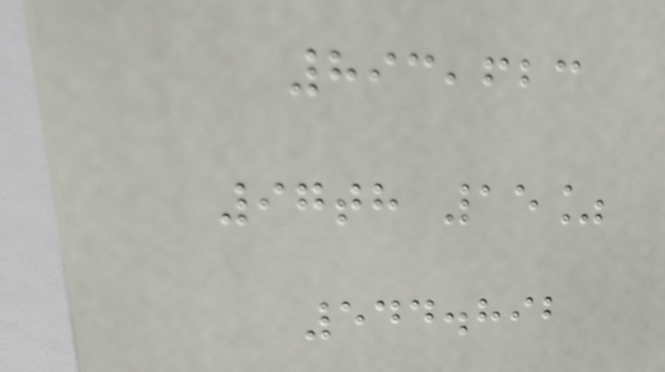893,623
97th 15%
544.892
